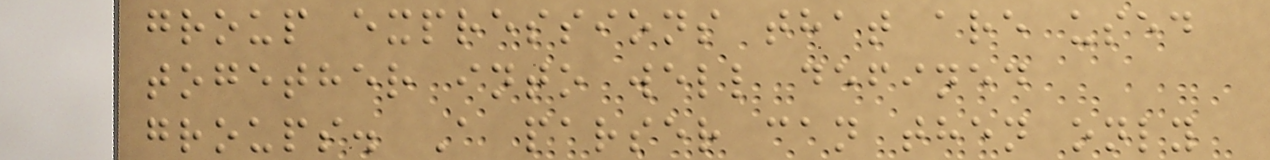group expressions that are used
together into well defined
groups. A parser can then only
